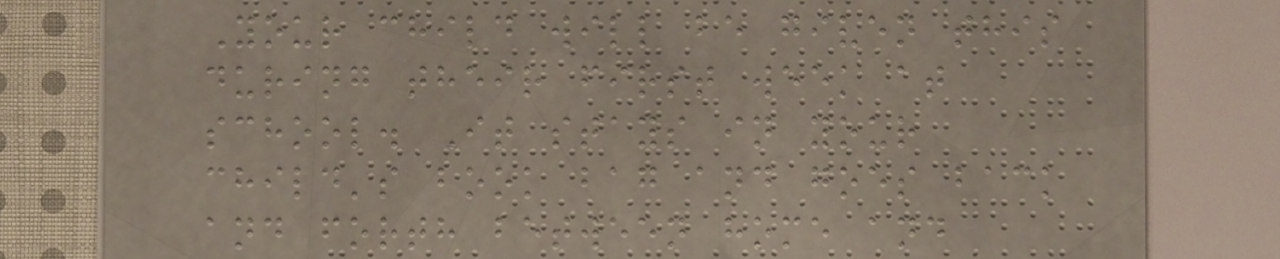Your child will be given this
during their first week at
school. It stays in your
child's book bag and goes back
and forth between home and
